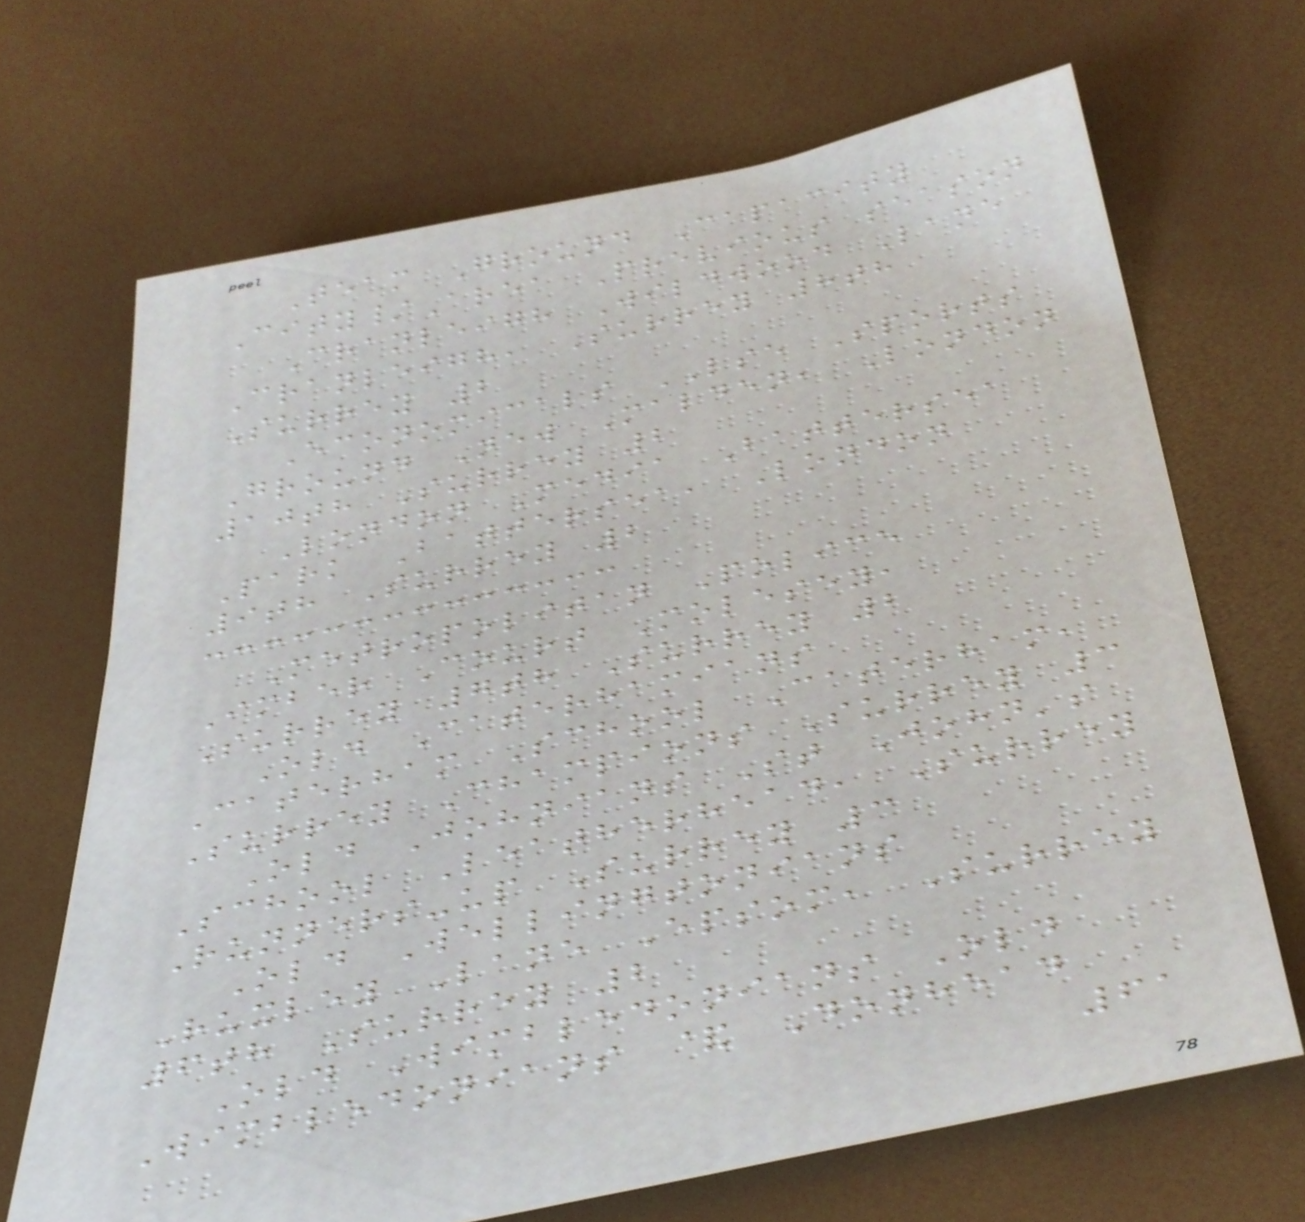Team Ground Capacity
City/Area Previous season
Cranleigh Wildwood Lane
Cranleigh, Surrey 8th
Surrey 2
Economicals LSE Sports
Ground New Malden, London
10th Surrey 2
London Media Battersea
Park Battersea, London
9th Surrey 2
Metropolitan Police
Imber Court Molesey,
Surrey 7th Surrey 2
Old Caterhamians
Caterham School Caterham,
Surrey Champions Surrey 3
Old Johnians St John's
School Leatherhead, Surrey
Runners-up Surrey 3
Old Wellingtonians
Ruxley Lane Epsom, Surrey
6th Surrey 2
Old Wimbledonians Old
Wimbledonians & Donhead
61
